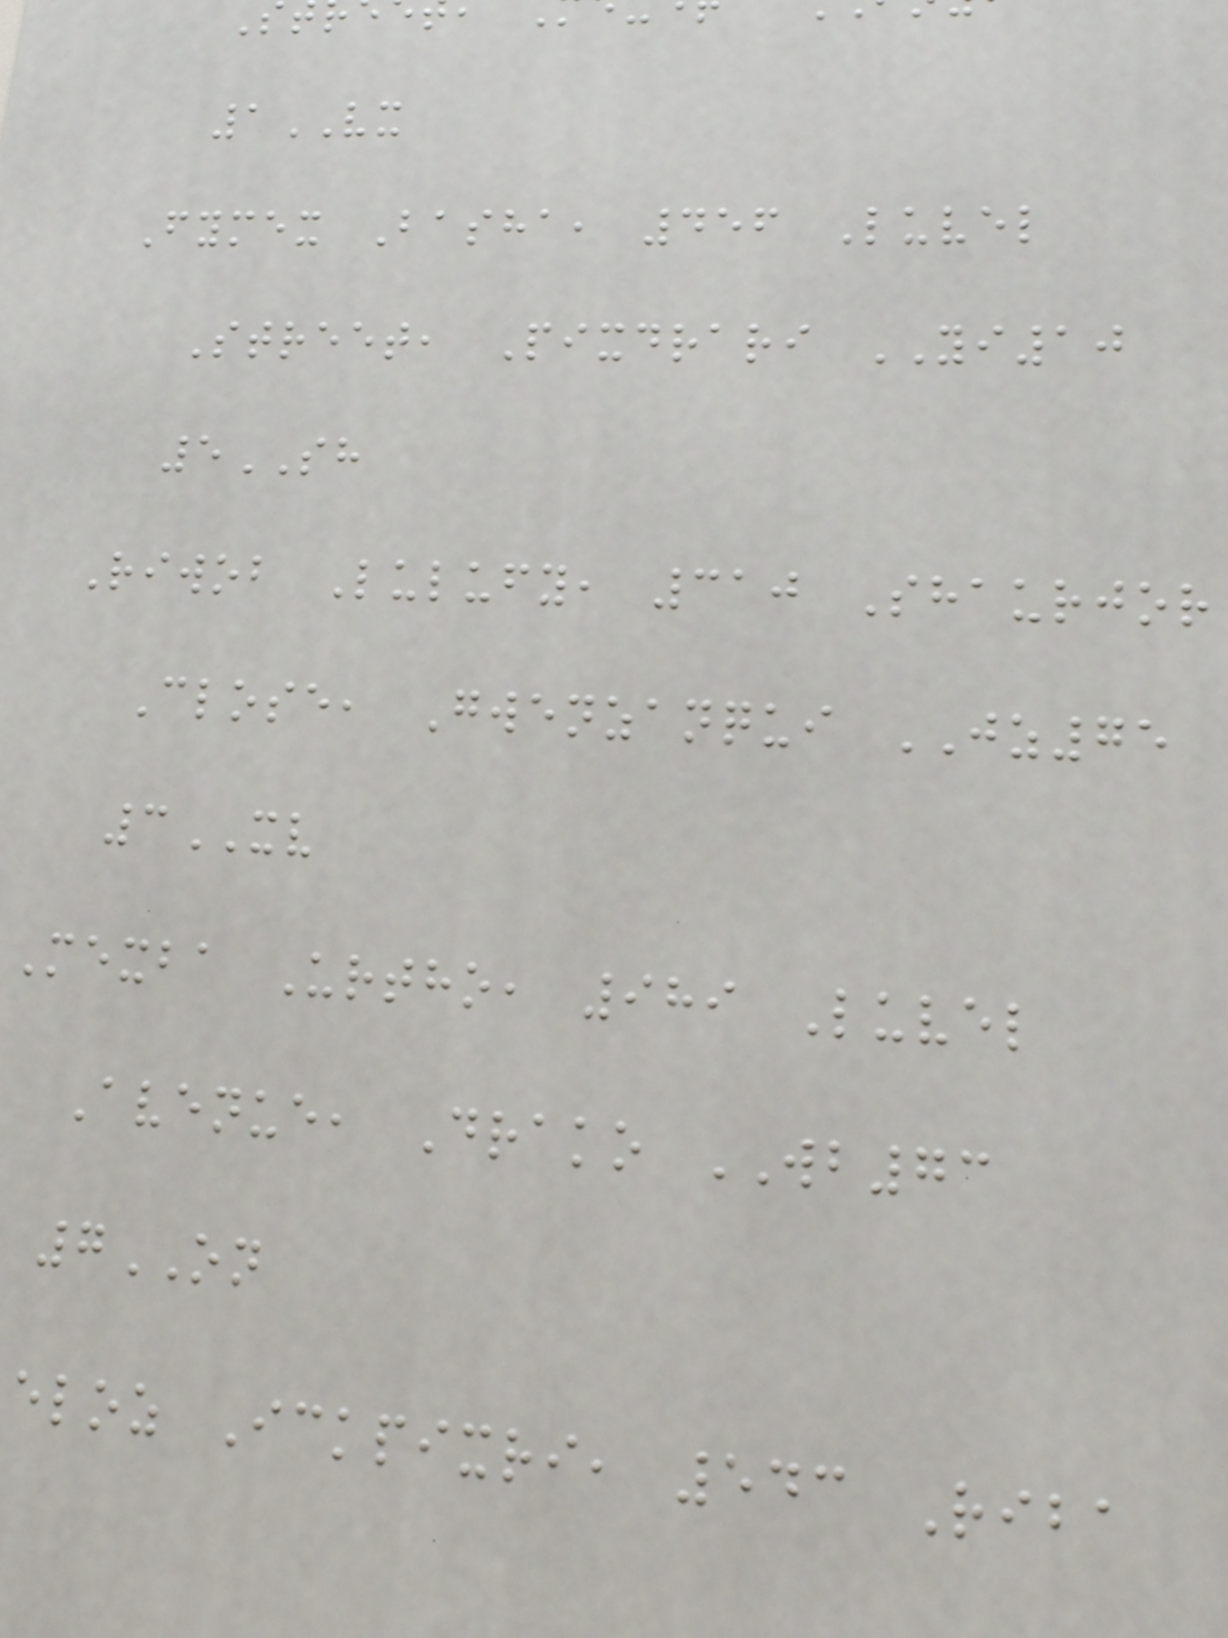1VX
Fymex Basha, 456 Luvel
Street, Pixdrari YI10
5SH
Riwob Lulufy, 310 Shaurjor
Close, Gwenzanqui JZ75
3XV
Mexba Urtho, 989 Luvel
Avenue, Drako WB73
7ON
eloz Ickpixri, 543 Riba
